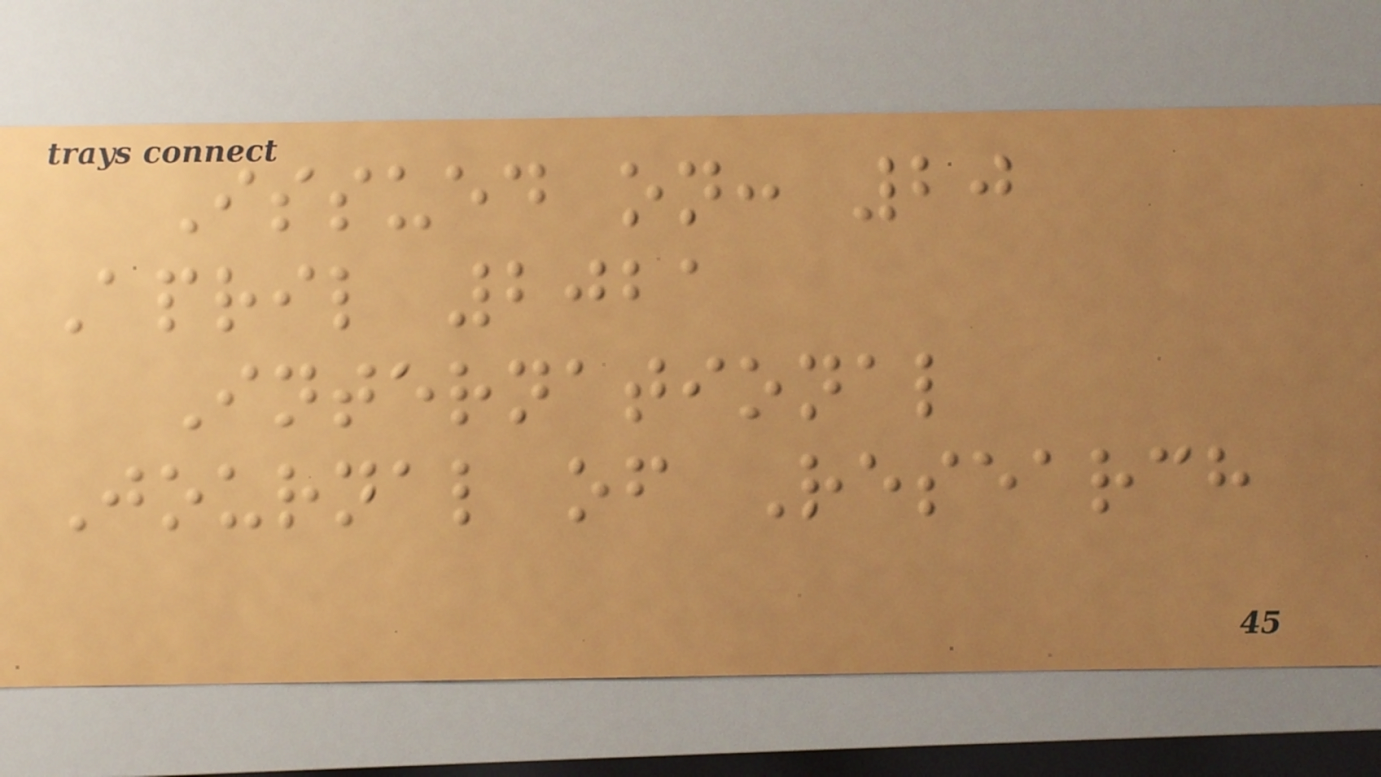Issued on: 20
April 2021
International
Journal of Research
